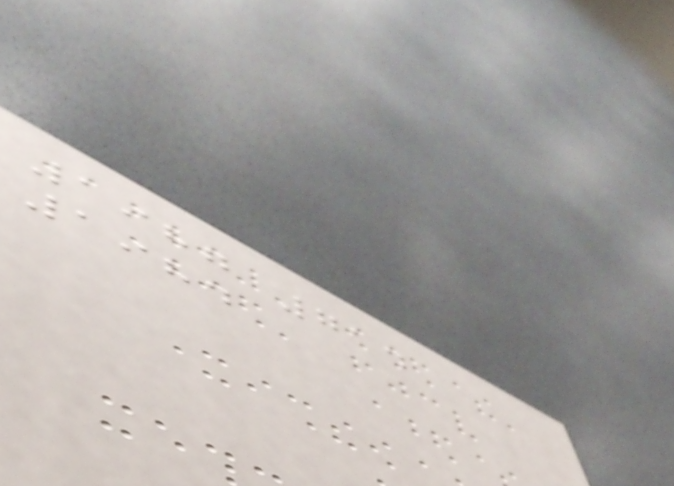1987 714
1984
